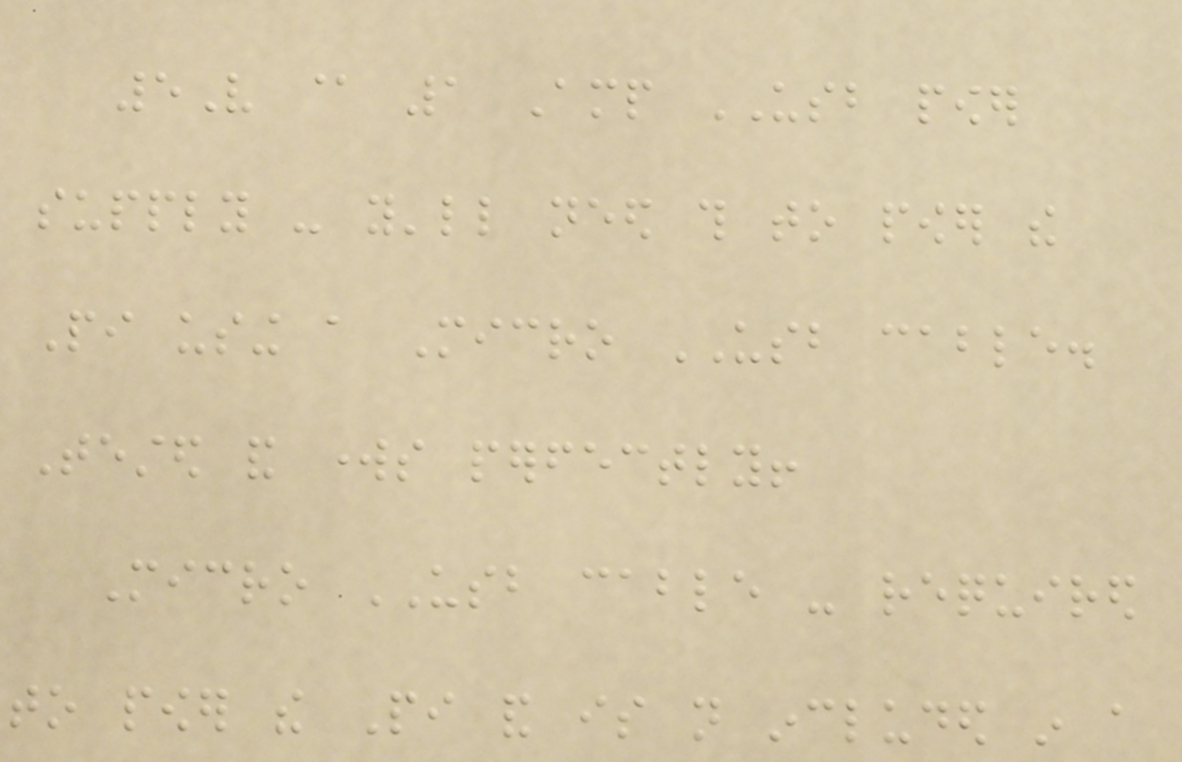5V @ 1 Amp USB power
supply - you'll need this to power the
Pi using a Micro USB cable.
Tested and works perfectly!
Micro USB cable - required
to power the Pi and is not included in a
